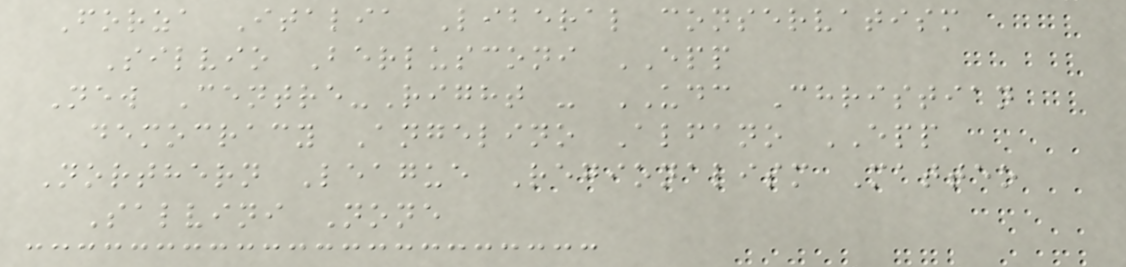Forza Italia Liberal conservatism
Silvio Berlusconi EPP
New Centre-Right - UDC Christian
democracy Angelino Alfano EPP
Northern League Regionalism Matteo
Salvini None
